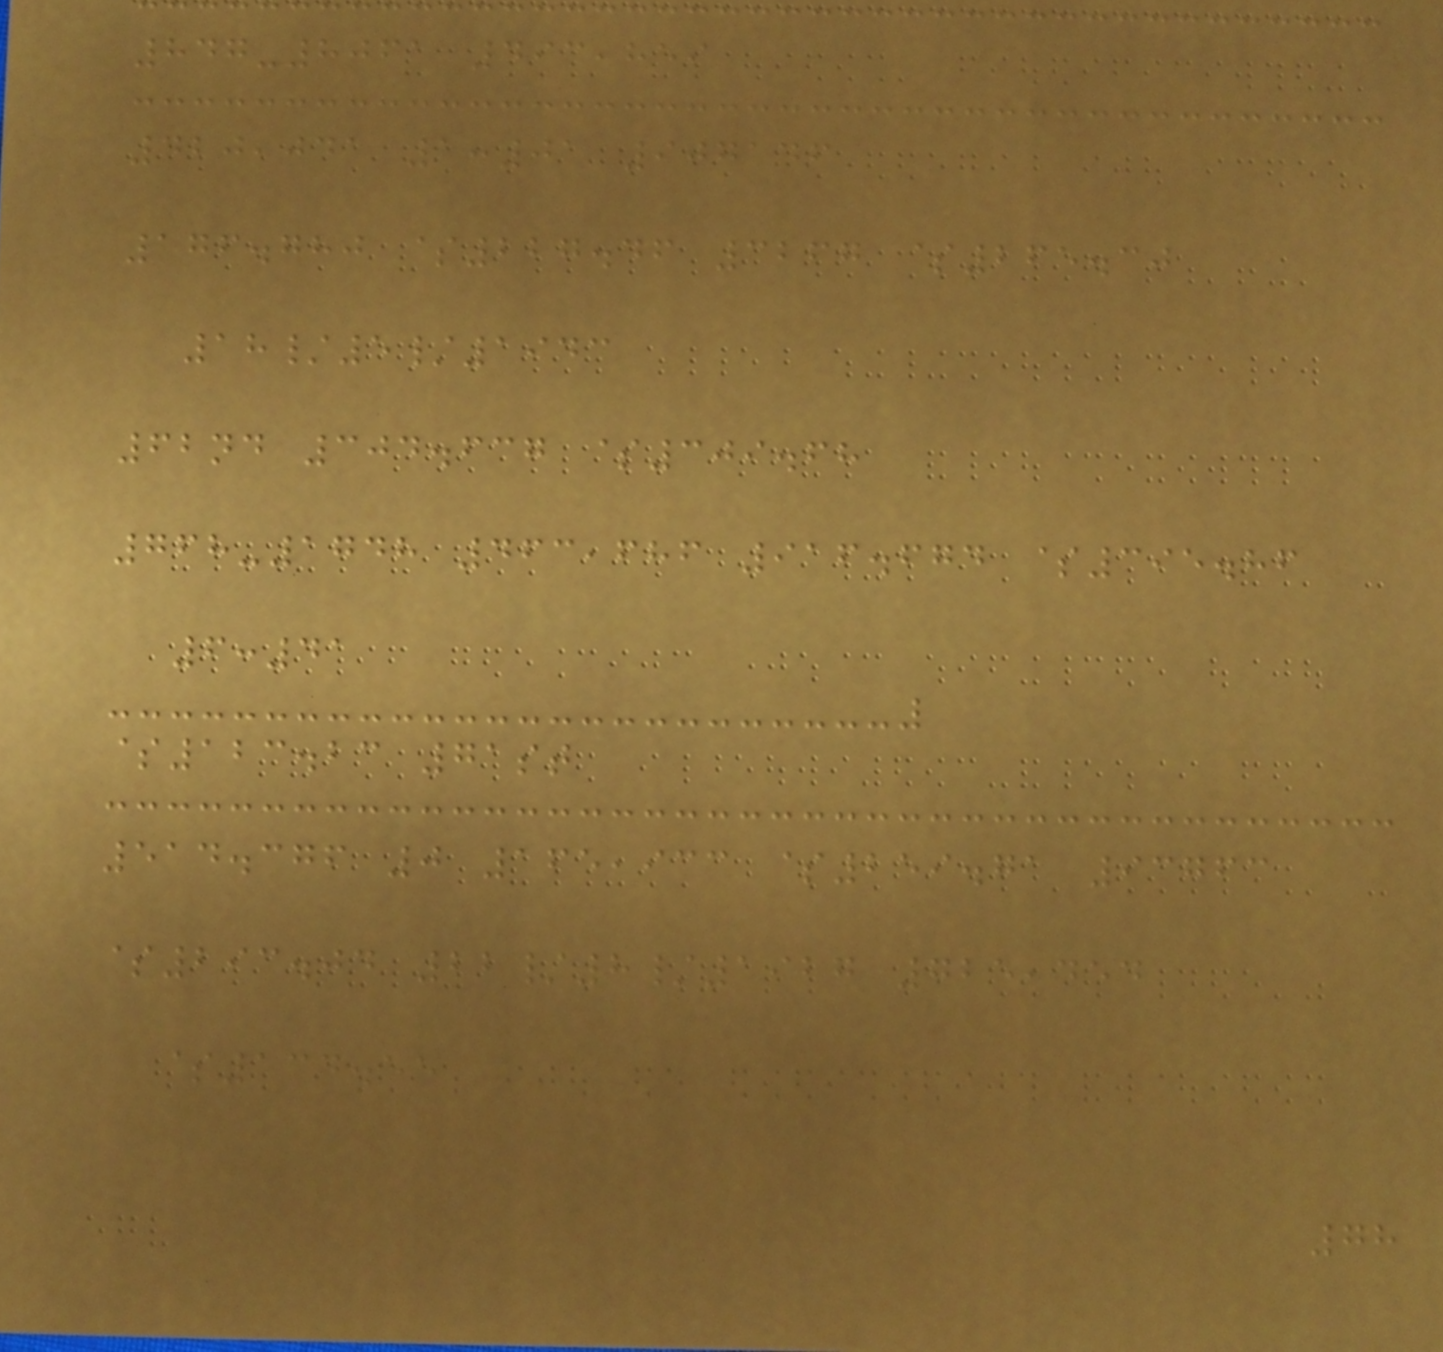847-8061 493,859
420,041 1:01 907146
176.780 $227.46 3267 $265.30
18/5/1943
62nd 304.637 $309.68
768-1748 463,686 916.674 $395.86
6:41
$123.23 71st
514.376 0 165,933 $259.71 93763
$293.04 22/8/1927 725,454
$134.55
78
